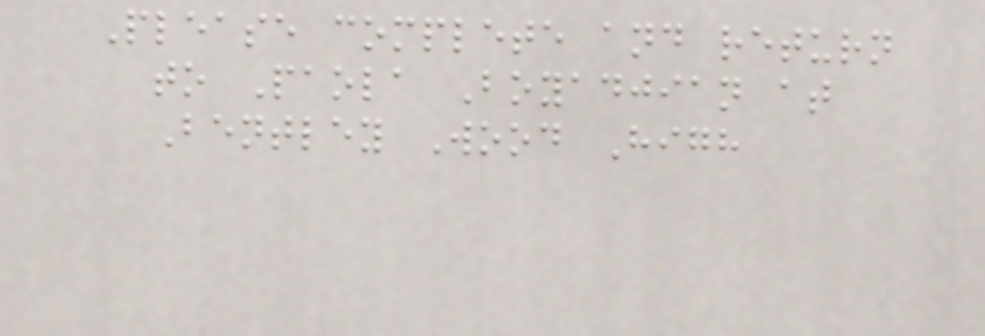Please complete and return
to Paola Boyadjian at
Bentley Wood High
